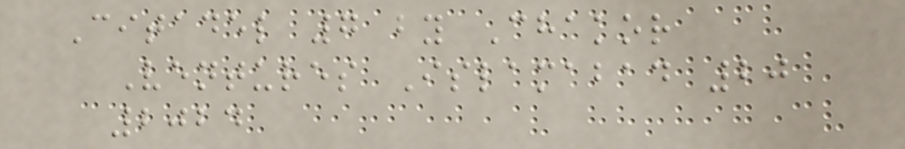Citadel 7 by Chakor
Ventures Islamabad 20
2024
